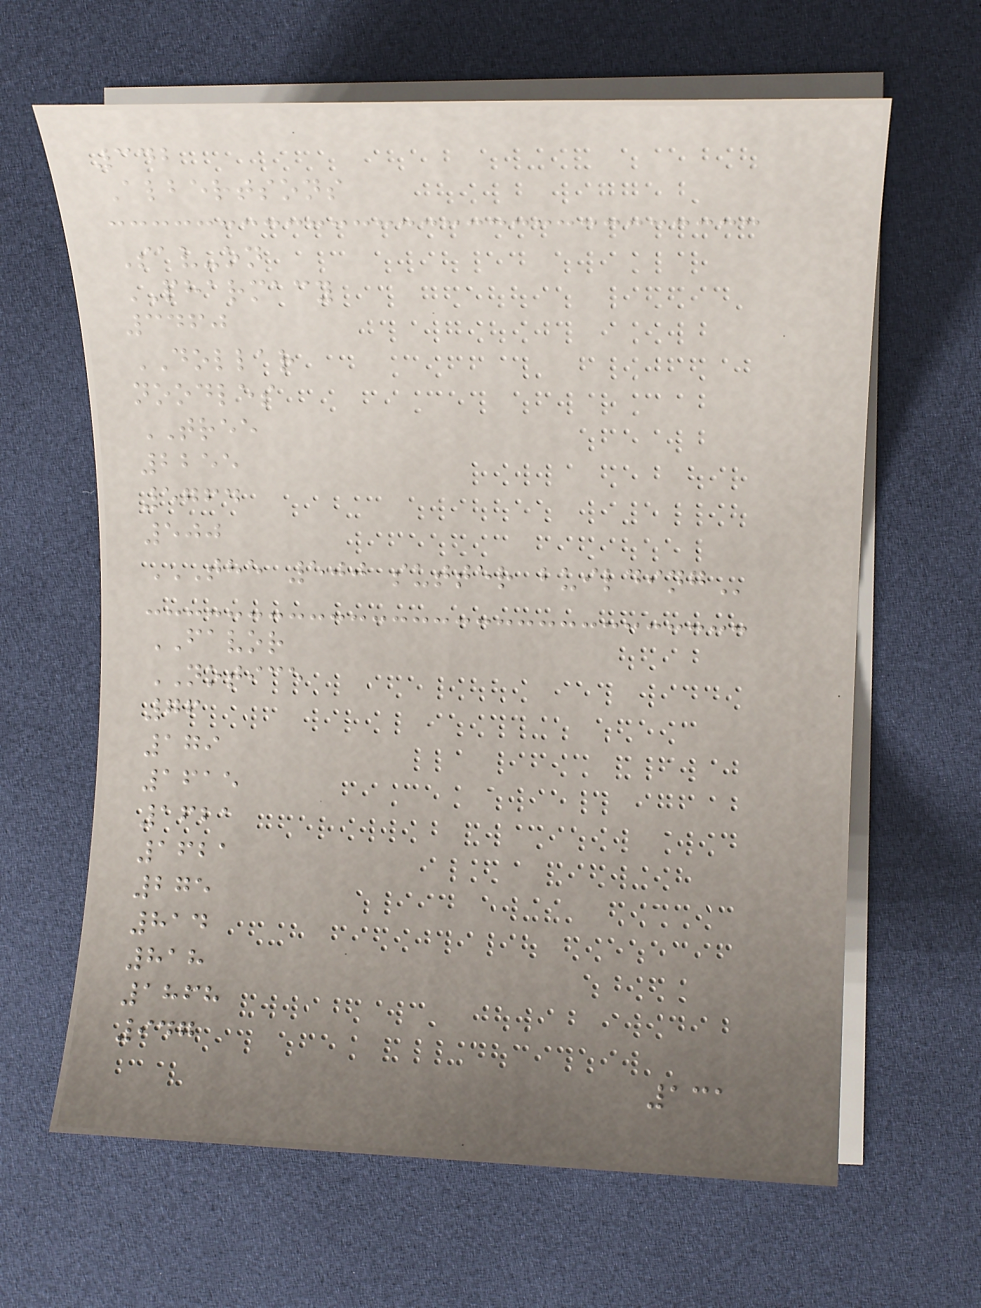342
Albertsons
Sav-on
PHARMACY
3460
DOLLAR
noodles
TREE
2255
5764
500
THE 500 SUTTER BUILDING
FAVOR
NOTICE
76
179
1615
1621
1621
275
814
818
1868
947
131
